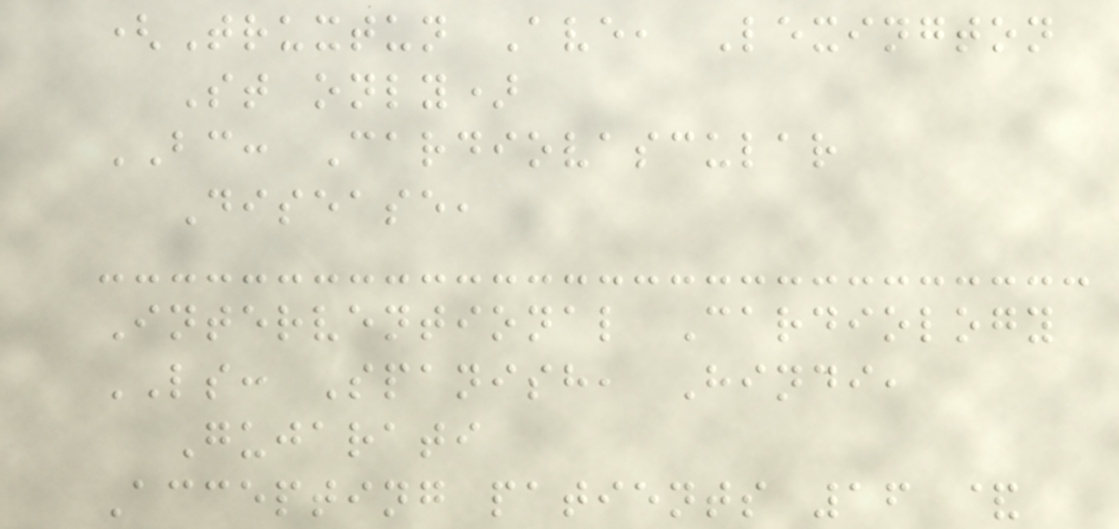(Truxtun Ave, Lexington
St only)
BC: Cardiovascular
Disease,
Interventional Cardiology
LS: Spanish, Hindi,
Gujarati
Accepting patients 16 &
